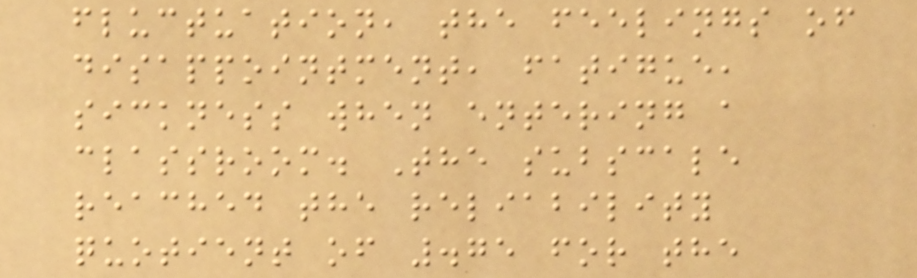fluctuation, the feelings of
disappointment, fatigue,
sickness when entering a
classroom. The subscale
reached the reliability
quotient of .75 for the
